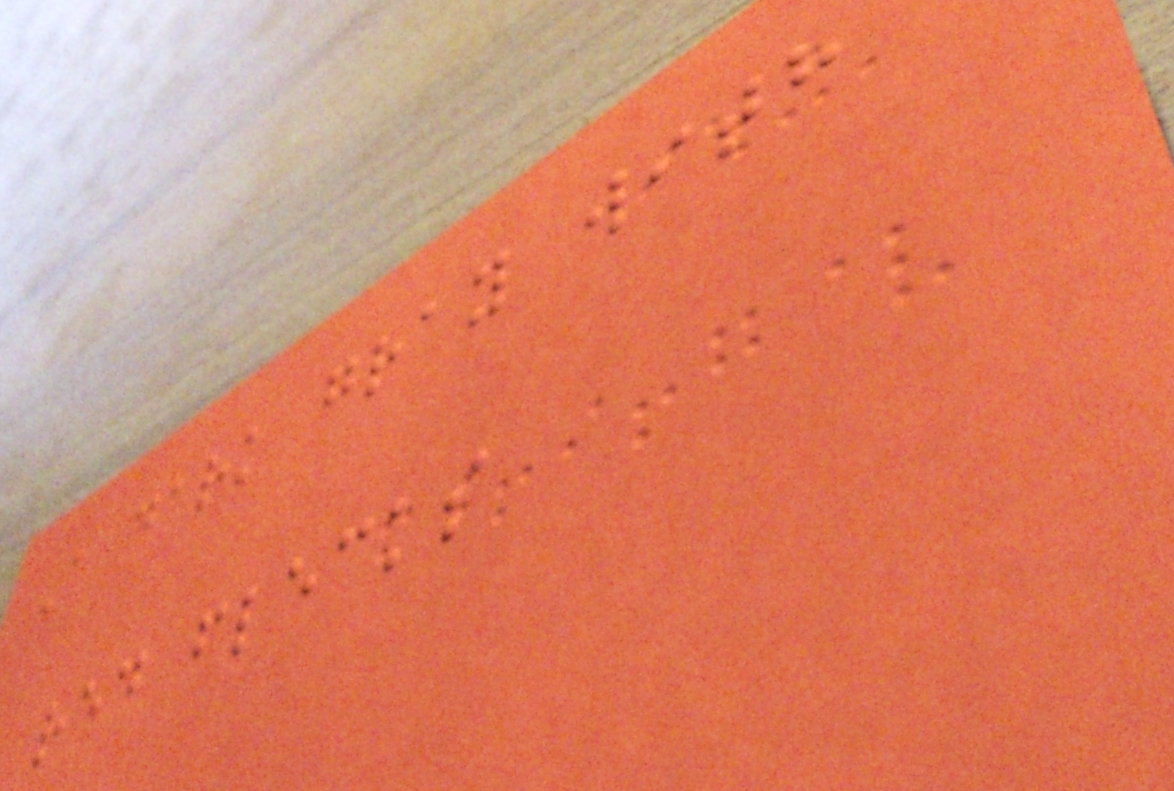A dark gray with
red flecks
